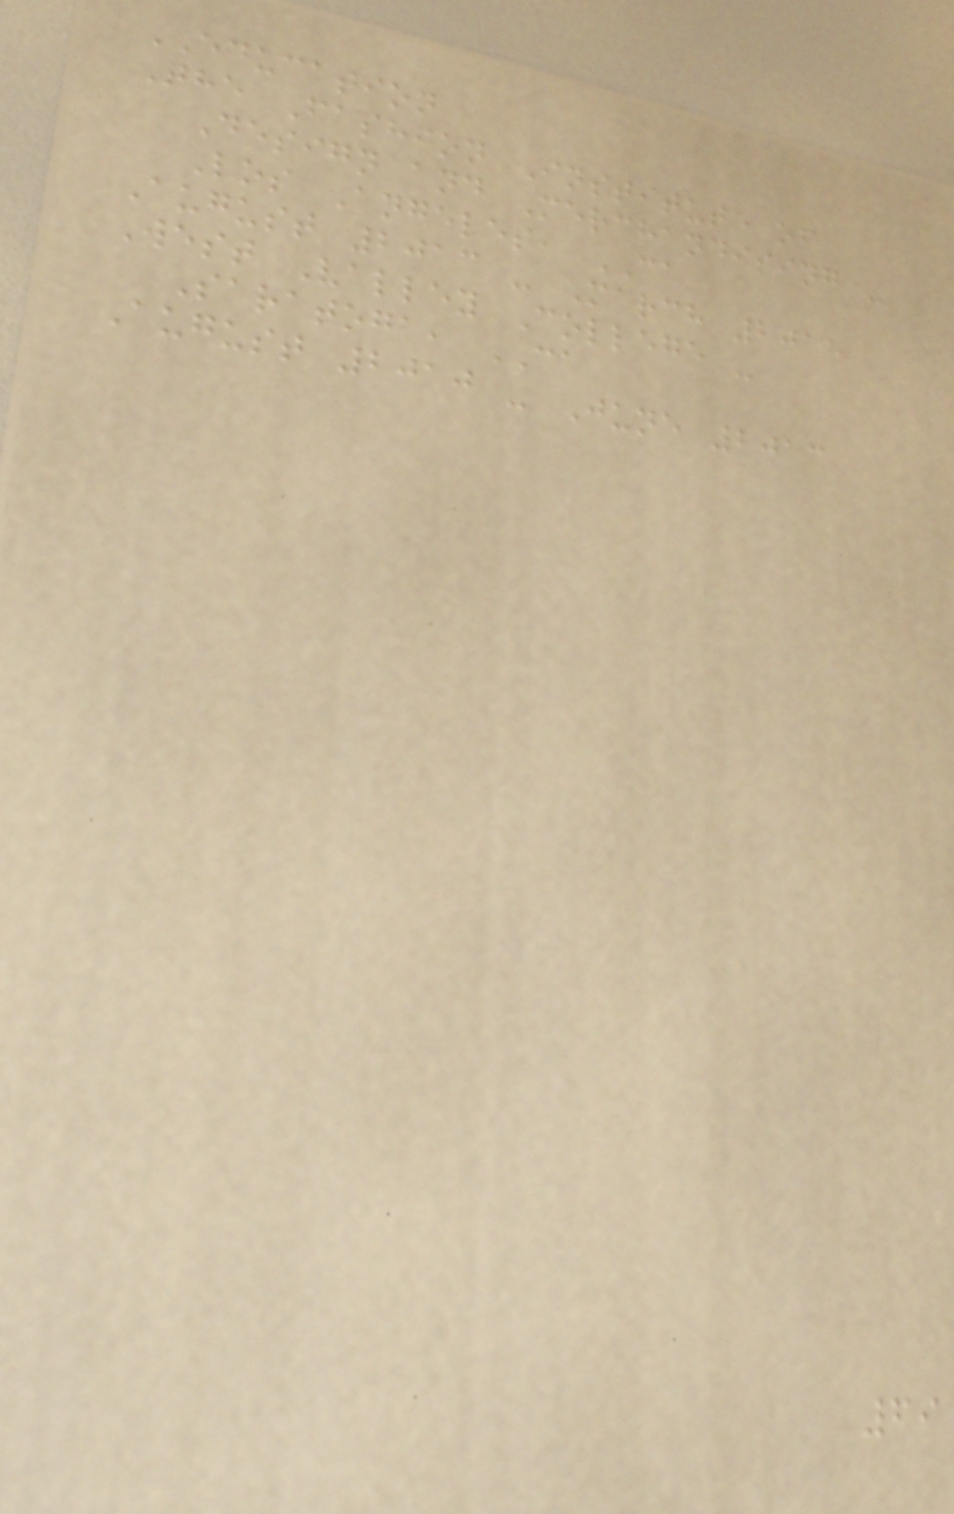EDUCATION
The Fashion Institute of
Design and Merchandising -
Los Angeles, CA
August 2013 - March 2015
West Valley College -
Saratoga, CA
August 2010 - June 2013
69
